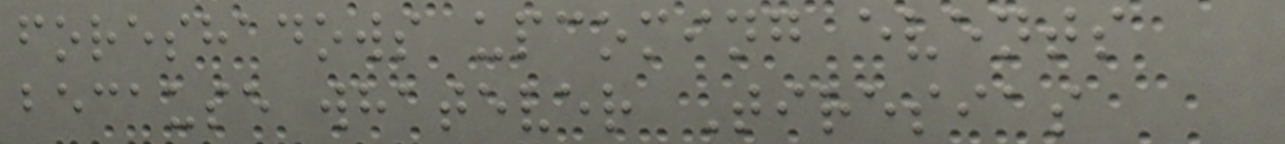foreshadows upcoming events
because whatever Tiresias
